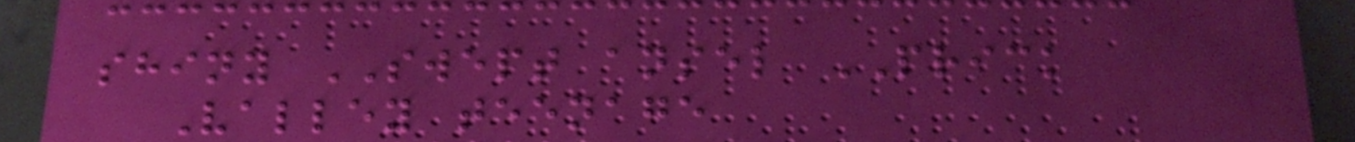shiny SWEPT ansel PRICK
Valley teenage
